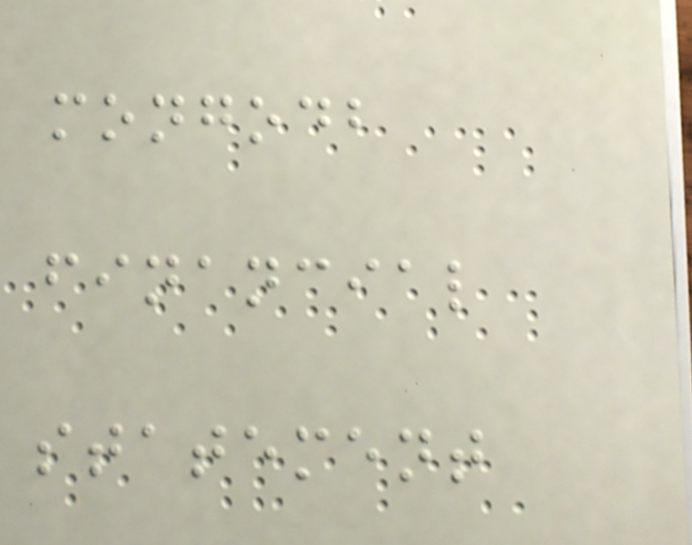mongodb
financial
statement
